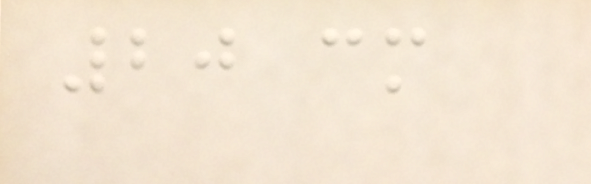20 cm
